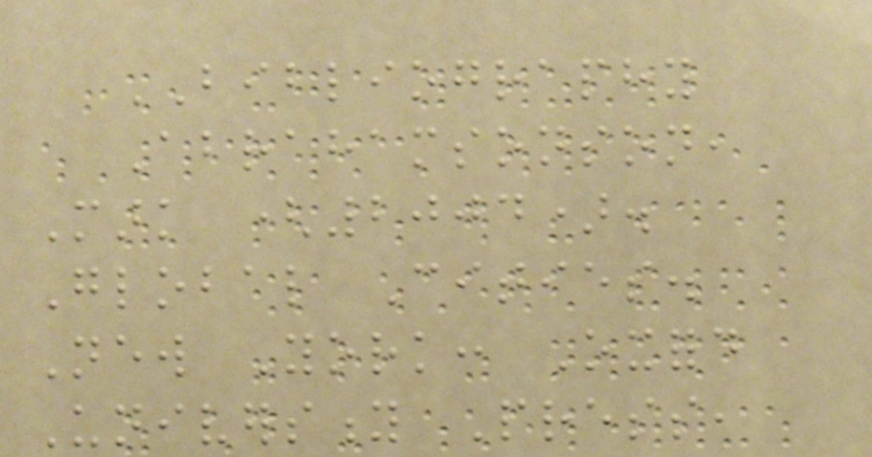BIBLIOGRAPHY
Abrahamsonson,
Mark (2004).
Global Cities.
New York: Oxford
University Press,
